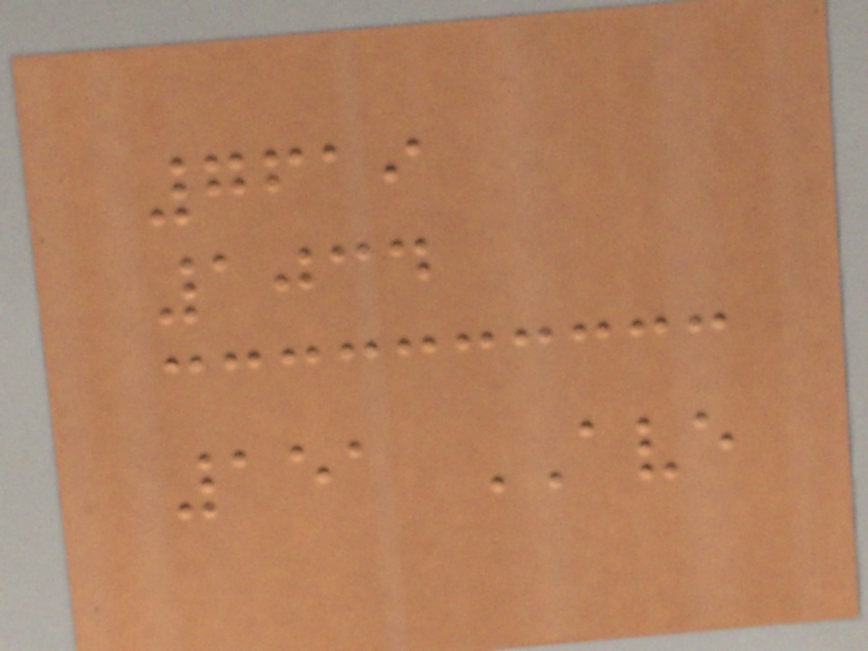7619
1034
151 AVE
